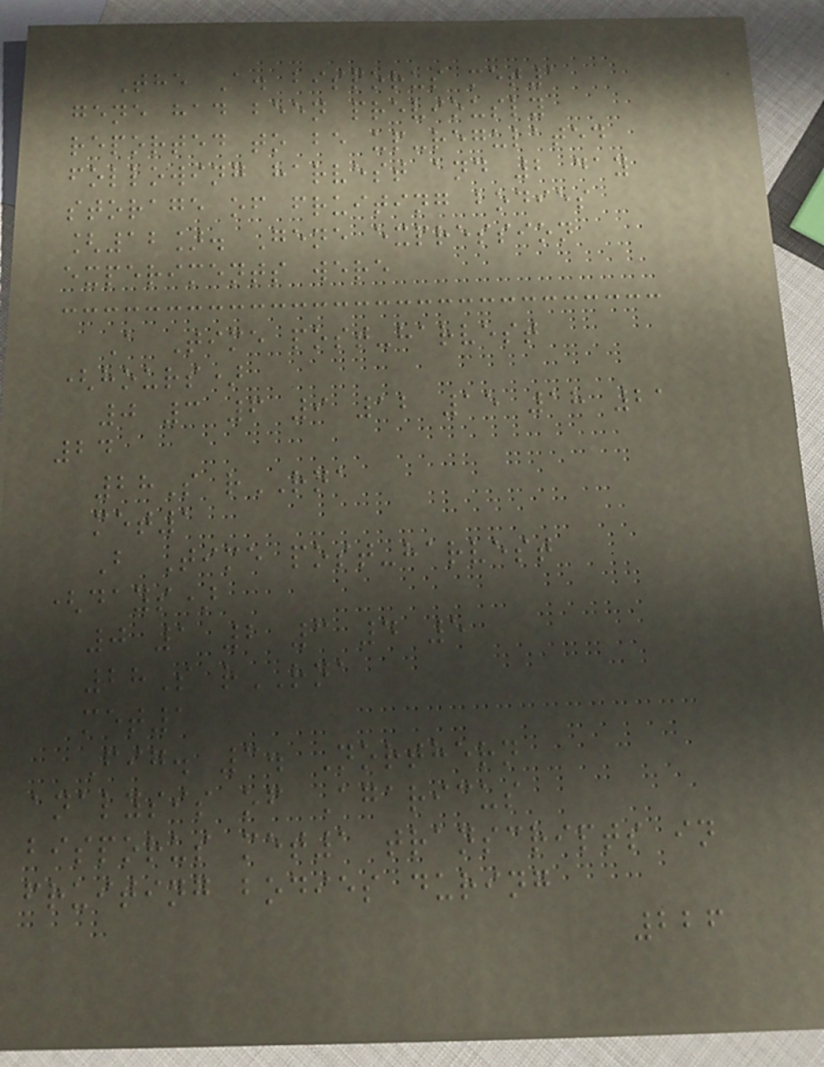The A. bisporus met1
gene had been previously
reported to be up-regulated
following harvest and 2 day
storage of fruiting bodies
[12]. Gene expression
experiments were
A Time post-harvest
(hours)
0 3 6 9 12 15 18 21
24
28S rRNA
met1
B Time post-harvest
(days)
0 1 2 3 4 5
28S rRNA
met1
Fig. 3. Northern
analysis of Agaricus
bisporus met1 transcripts in
fruiting bodies during
226
